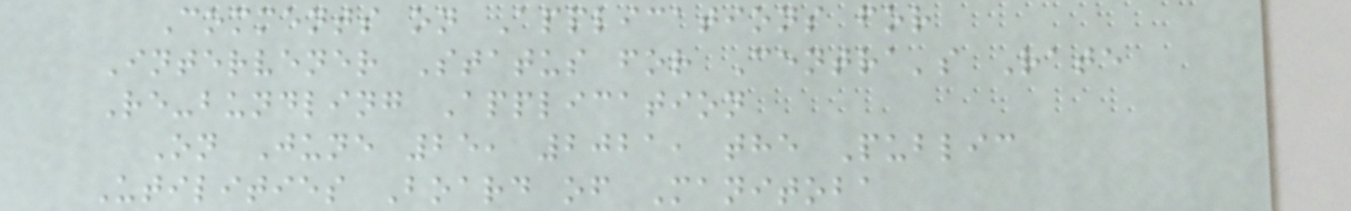Comments on Applications for
Intervener Status for Centra's Rate
Re-bundling Application
On June 25, 2021, the Public
Utilities Board of Manitoba
